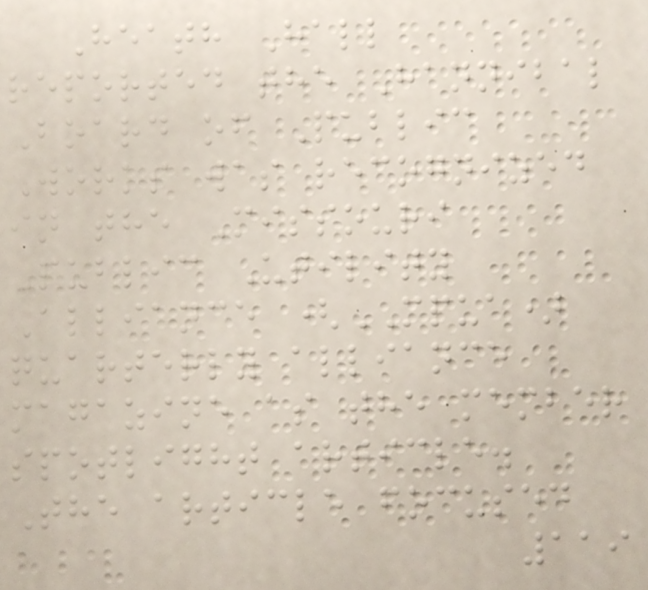Heath Hall
reported the Hannibal
Board of Public
Works was recognized
in the Missouri
Public Utility
Alliance (MPUA)
quarterly alliance
magazine as the member
spotlight article.
The article focused
119
